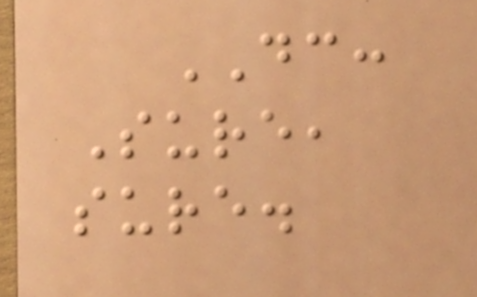DC:
Sure,
sure.
